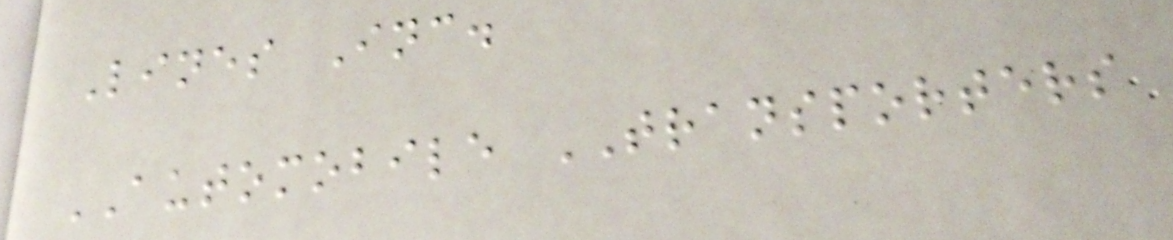Lines Inc.
AUTOMOBILE TRANSPORTERS
